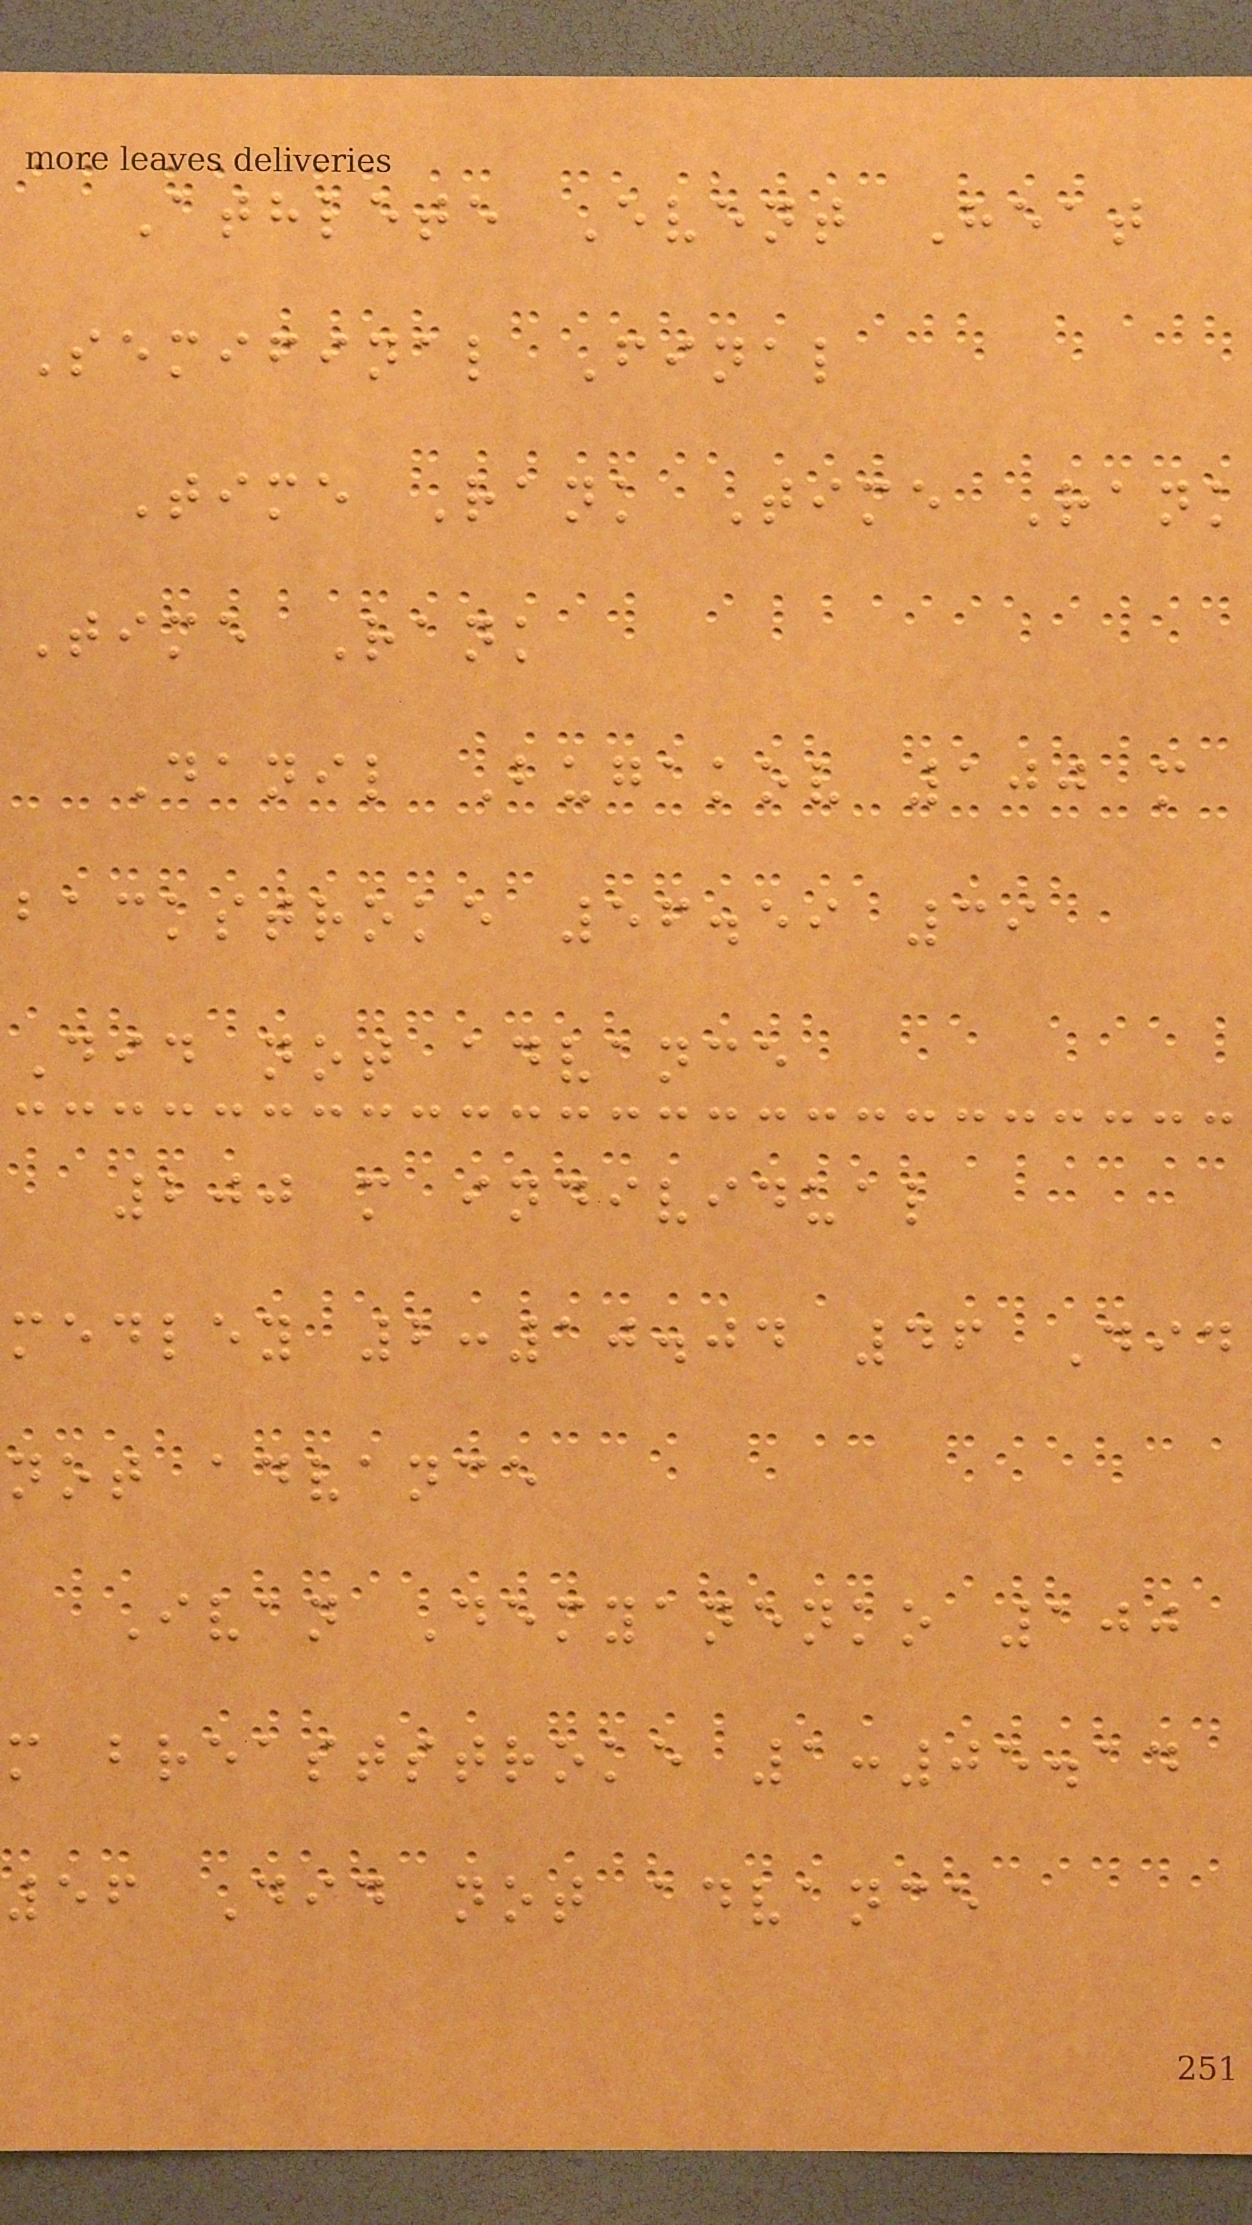Athlete Event Heat
Semifinal Final
Time Rank Time Rank
Time Rank
Danil Bugakov 100 m
backstroke 56.59 39
Did not advance
200 m individual
medley 2:10.04 46 Did
not advance
Ivan Demyanenko 100
m breaststroke 1:05.14
56 Did not advance
